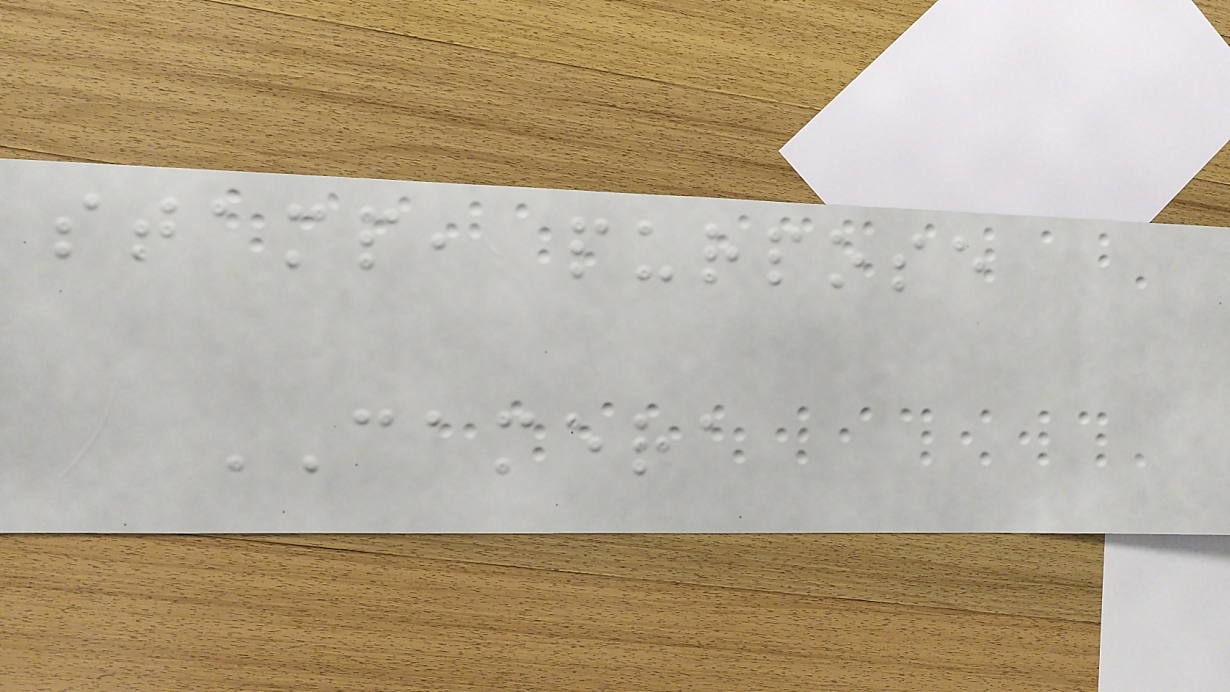stamp, purpose
CAMERA
